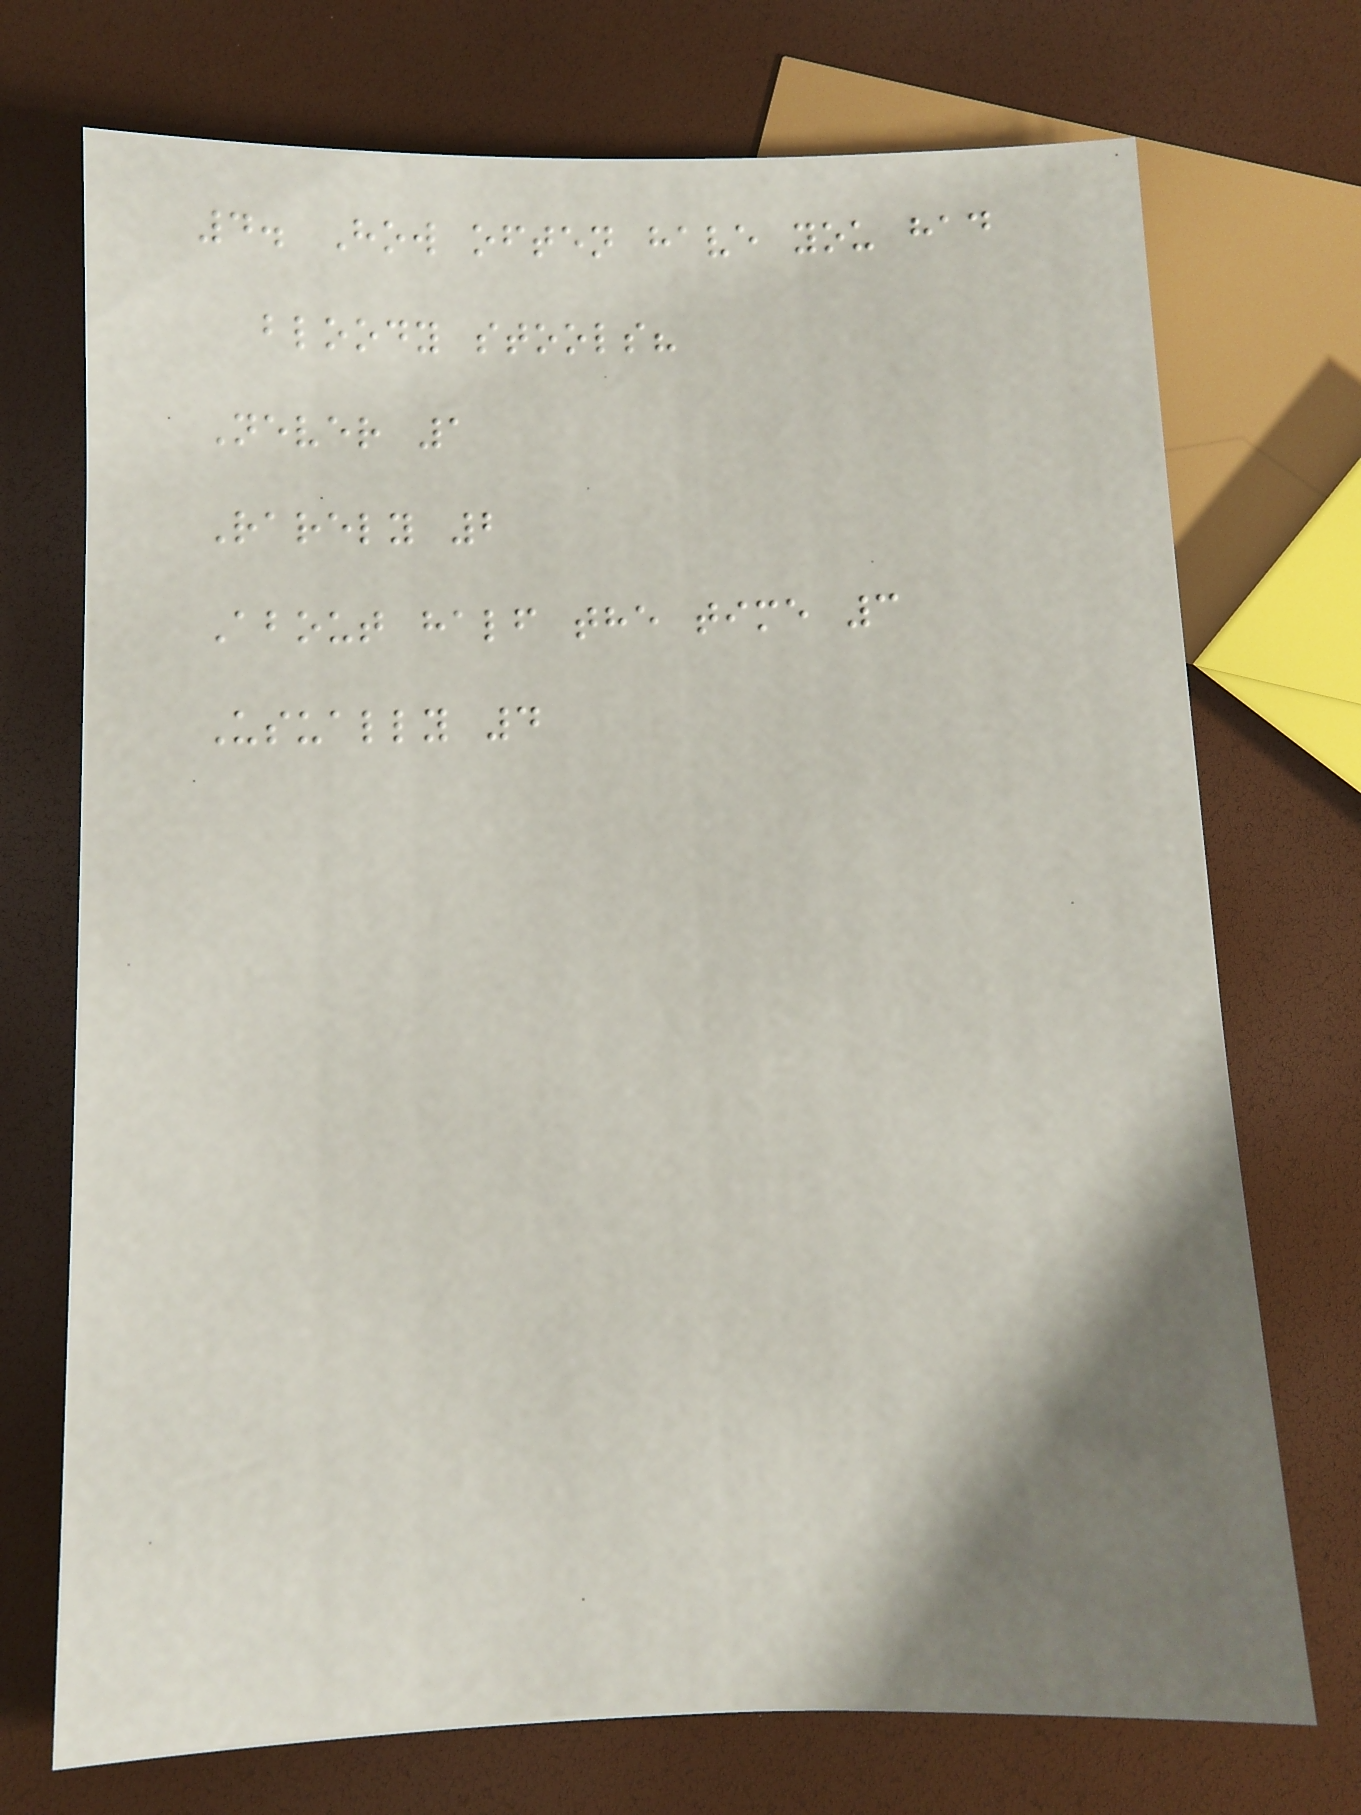4. How often have you had
bloody stools?
Never 1
Rarely 2
About half the time 3
Usually 4
